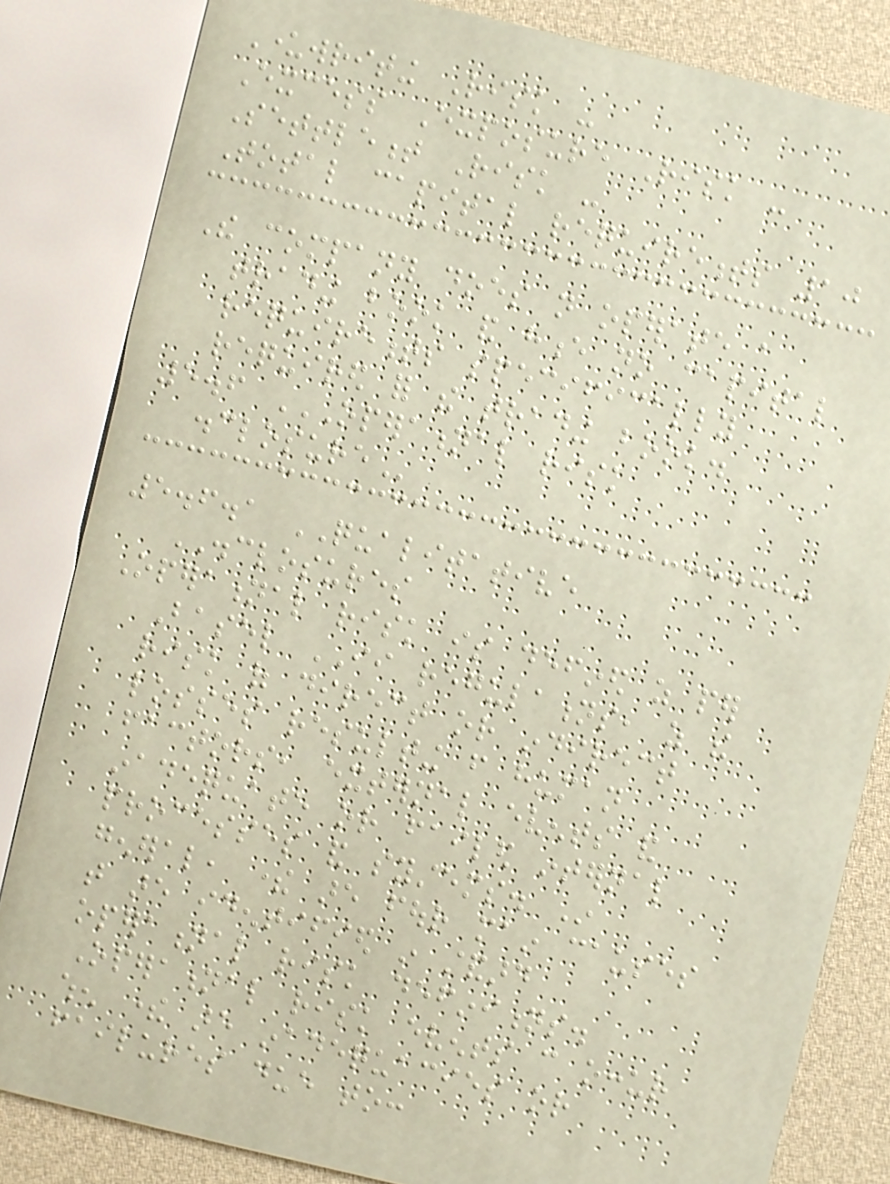Underwriting Risk -
Excess Exposure Risk -
Settlement Risk -
Total capital requirements 10
The company does not operate a
trading book and hence no capital
requirements specifically
required for the trading book.
5.6 OPERATIONAL RISK
DISCLOSURE
5.6.1 QUALITATIVE
DISCLOSURES
Operational risk is defined as per
Basel II regulations, as the
risk of direct or indirect
losses resulting from human
factors, external events and
inadequate or failed internal
processes and systems. In
general, there are four main causes
that are identified in standard
operational risk definitions.
Operational risk events can occur
when there are inadequacies or
failures due to:
